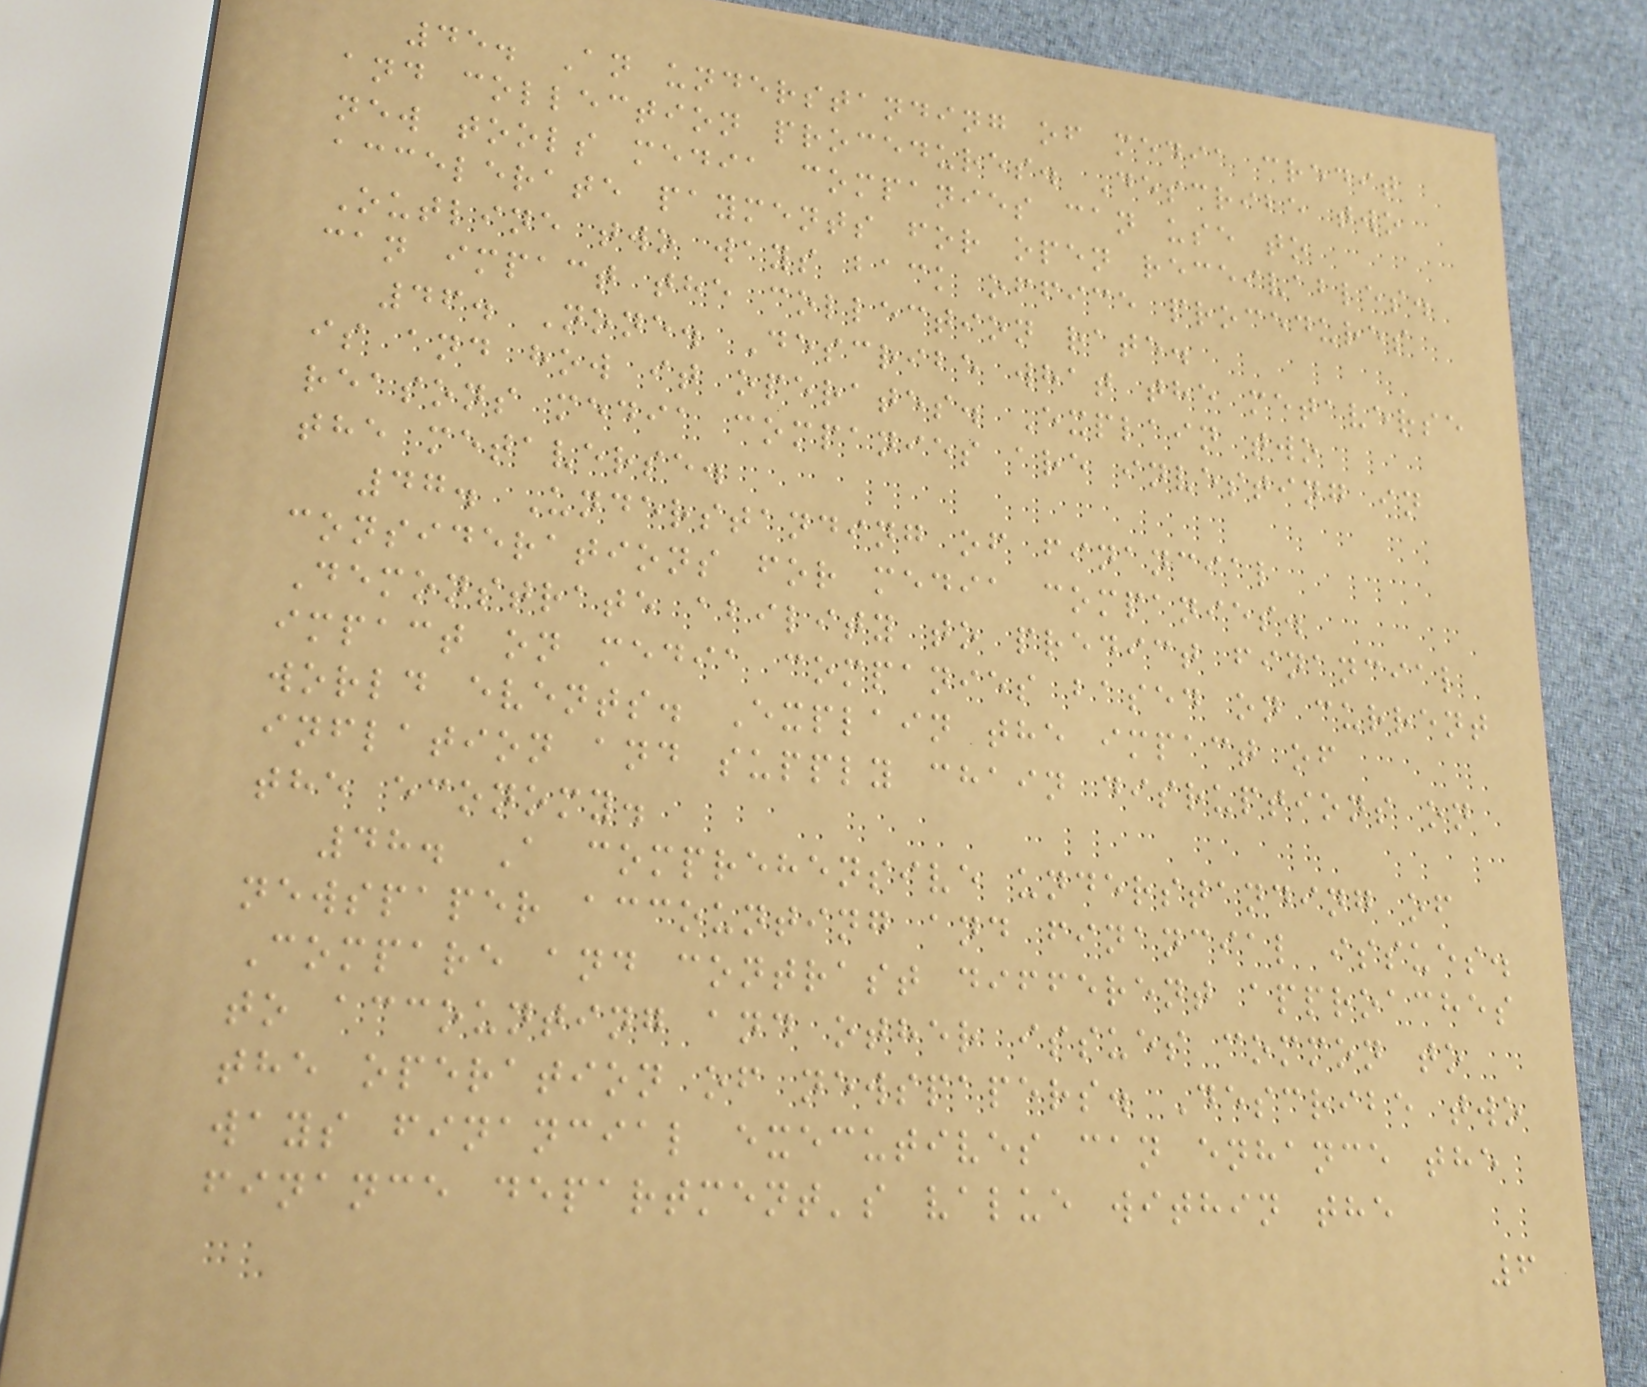45. An understanding of media credit
and collection procedures. Describe two
new tools media companies can use to
accelerate payments for open receivables.
Outline two ways back office procedures
can impact the collection rate.
46. None. Describe what the metaverse
is and how it operates. Explain two
reasons media companies are investing in
the metaverse.
47. Understanding of financial
considerations for media companies.
Demonstrate ability to predict financial
impact on media companies based on current
world events. Explain the impact of
inflation and supply chain disruptions on
the economy.
48. A comprehensive understanding of
newspaper accounting and financial issues.
Compare and contrast different approaches
to accounting and other issues common to
the operation of newspapers. Describe two
ways financial executives can enhance the
finance department's value within the
6
